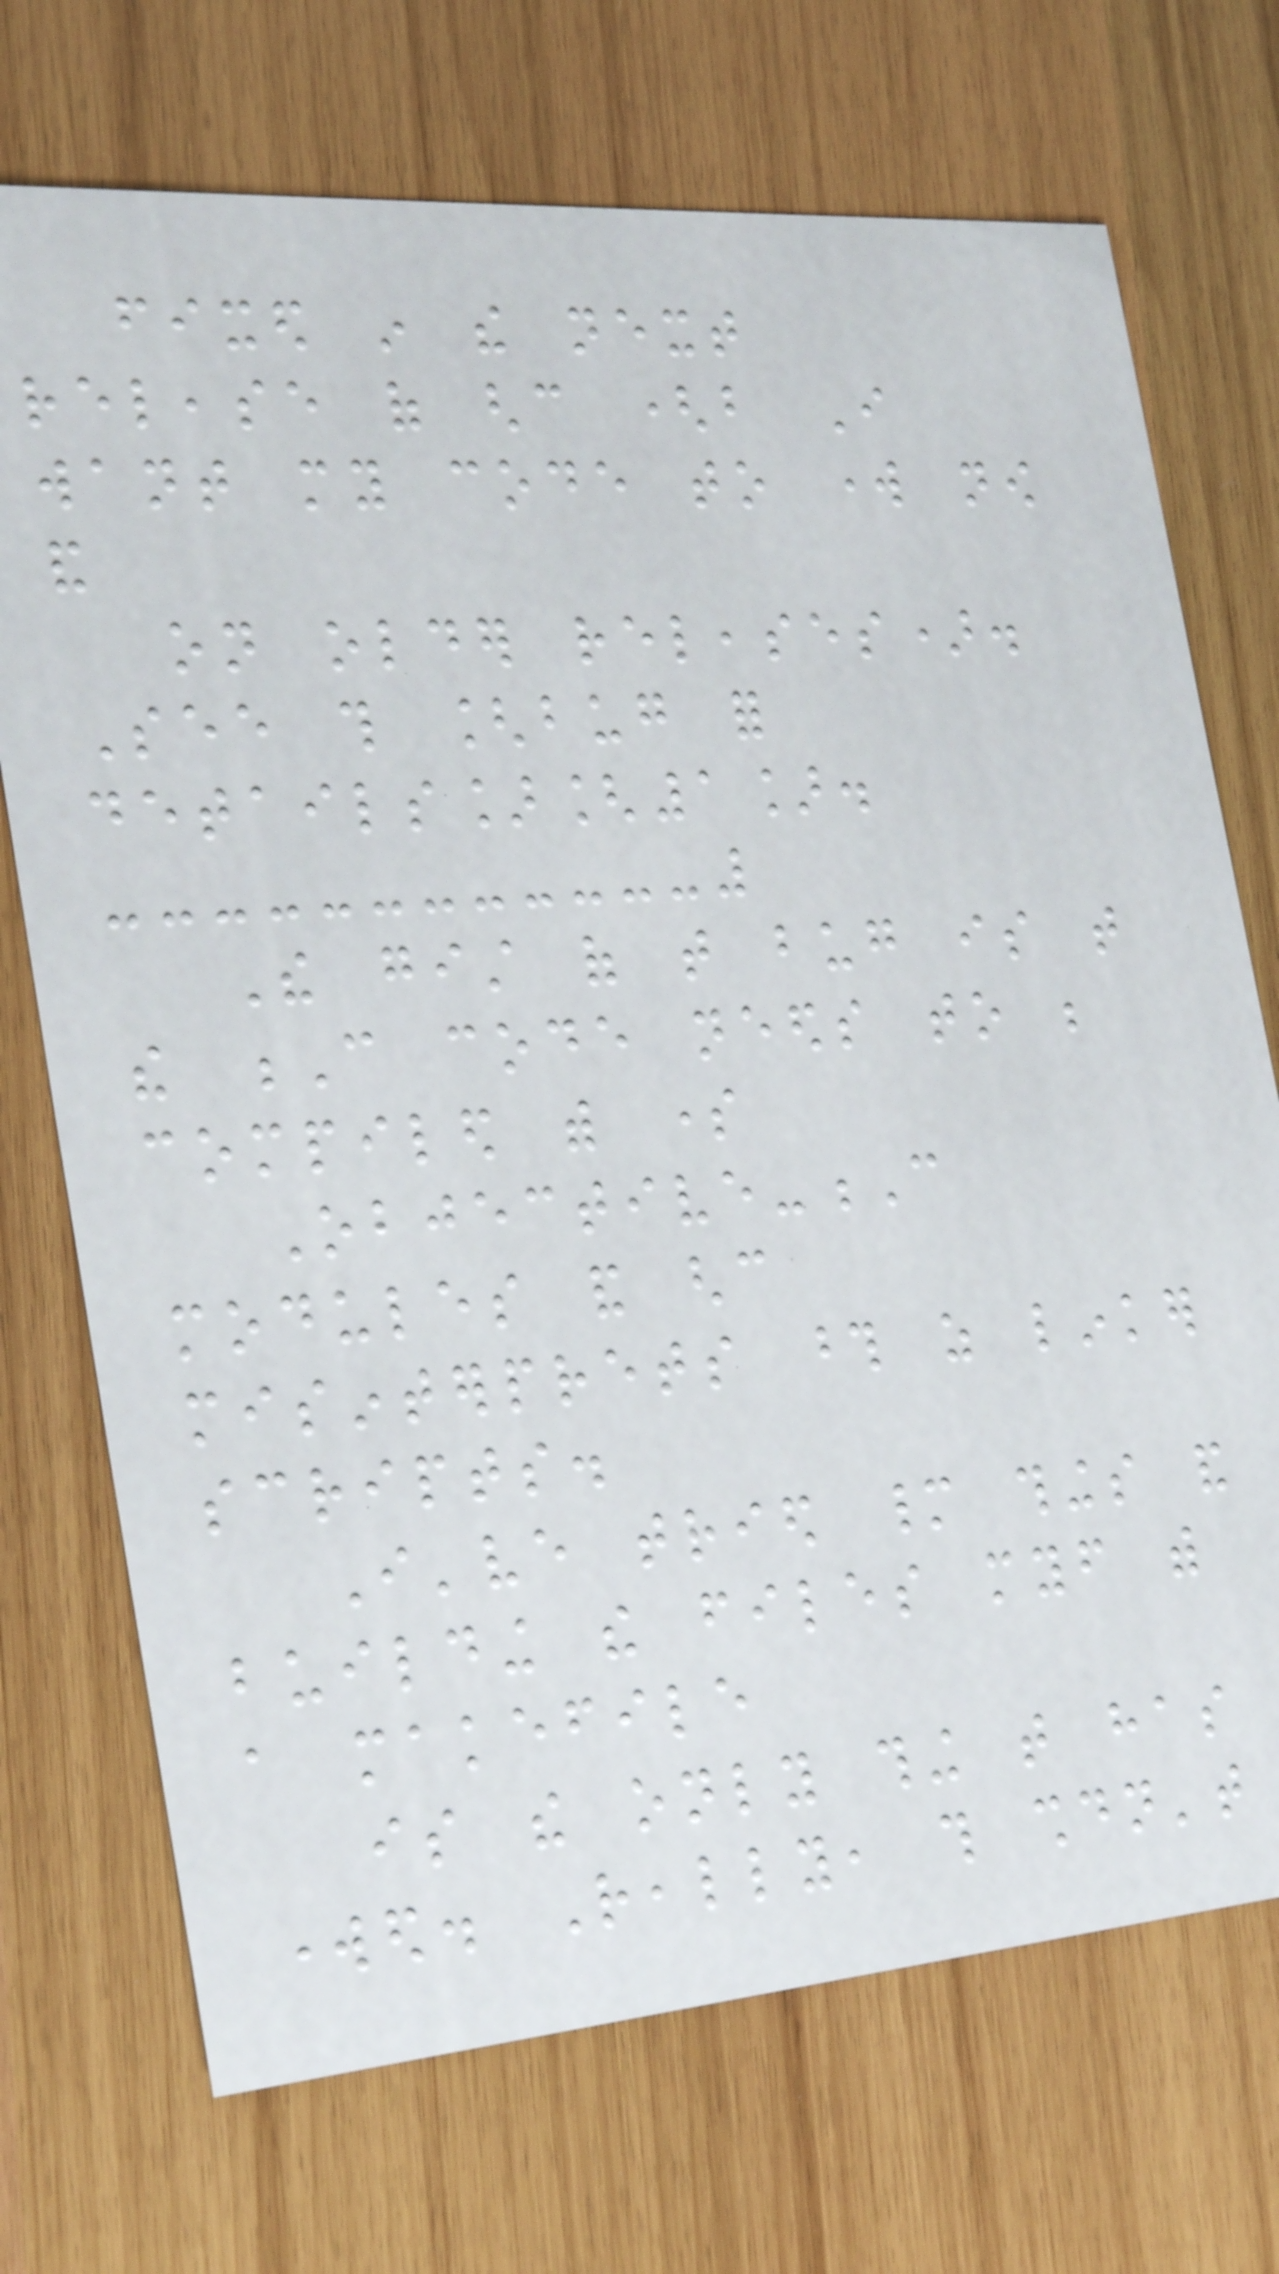fixed in the next
release of ghc (but I
want my code to work now
and
on older releases).
See this [bug for
details][1].
The gist of that bug is that
the C code needs to be
compiled with some
Objective-C
modules and ghc
misinterprets those as linker
scripts.
I've tried many things and
building the files myself with
a makefile
is the only thing that has
worked. Really, this shouldn't
